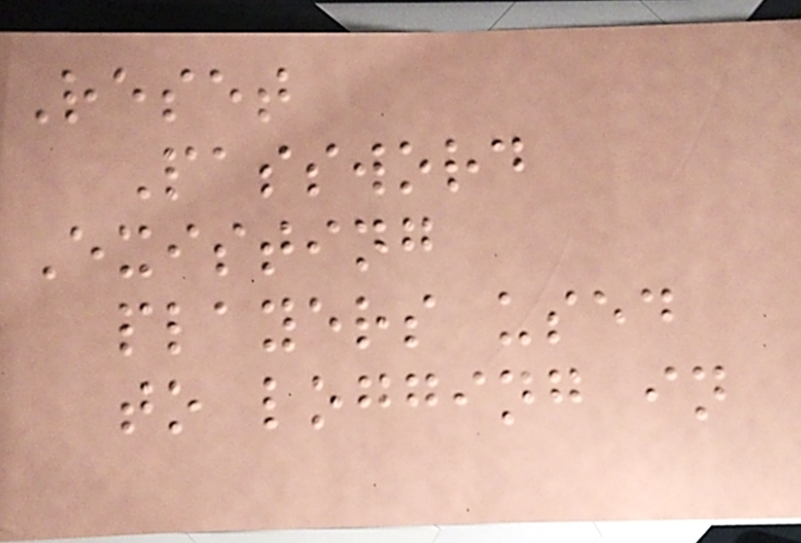Reset
Password
Existing
players used
to logging in
